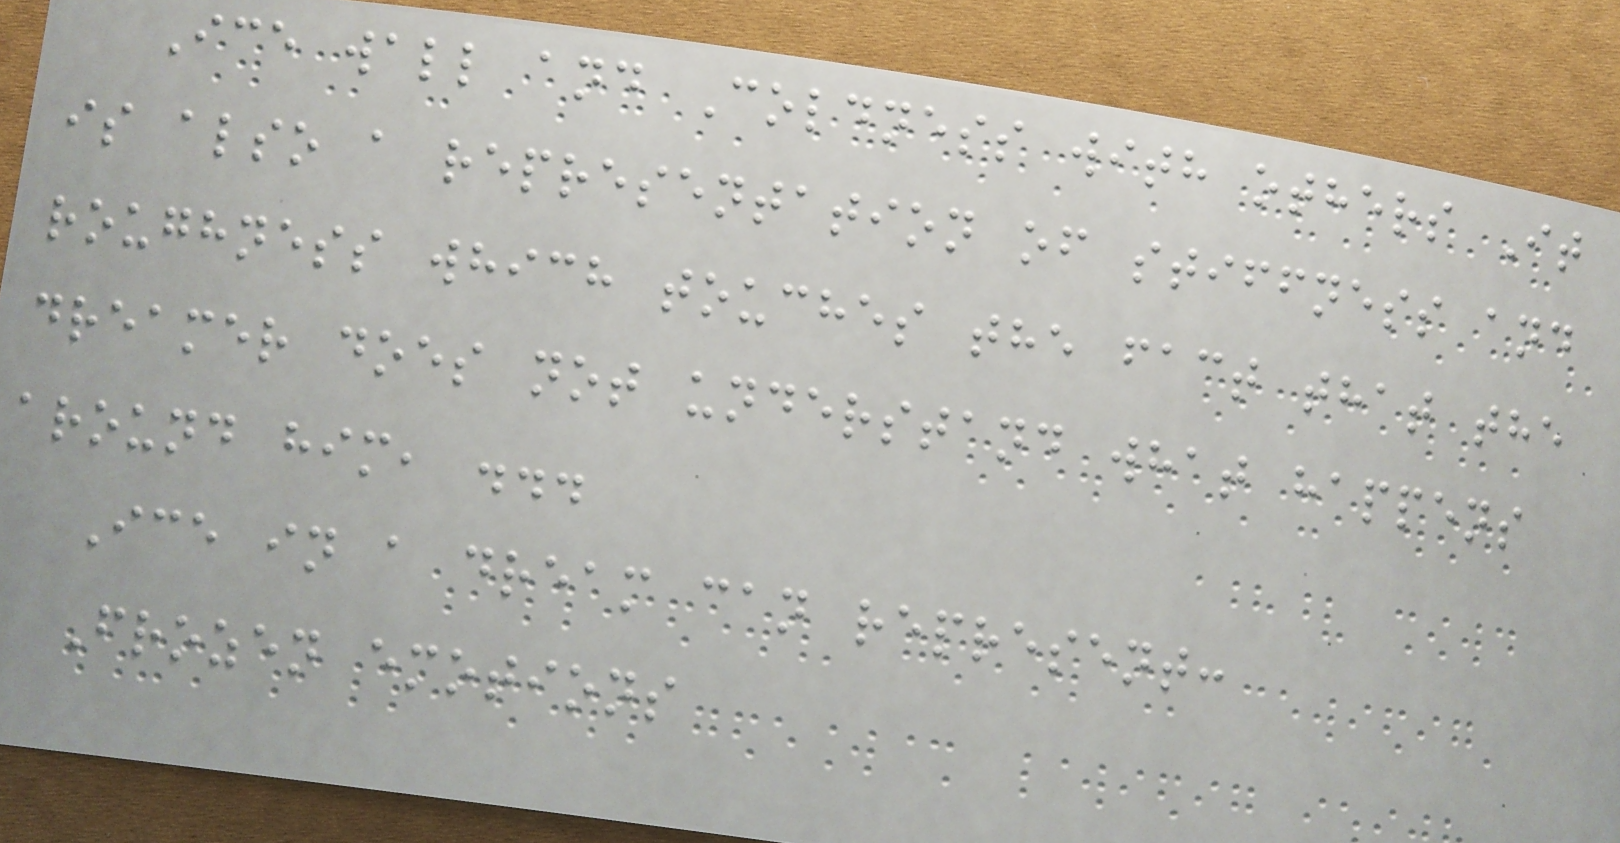Ice wall and Coldness with others It
is also a representation of stiffness and
roughness which touches the fact that the
dreamer does not understand what happens
around him, ...
Ice in a dream can represent:
Frozen emotions
